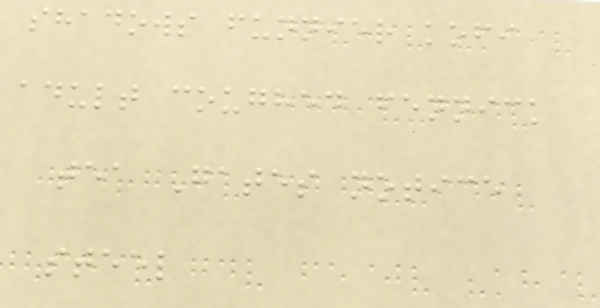shadows funnier kofi
adult coughed fennick
tea Gates notice
steel
